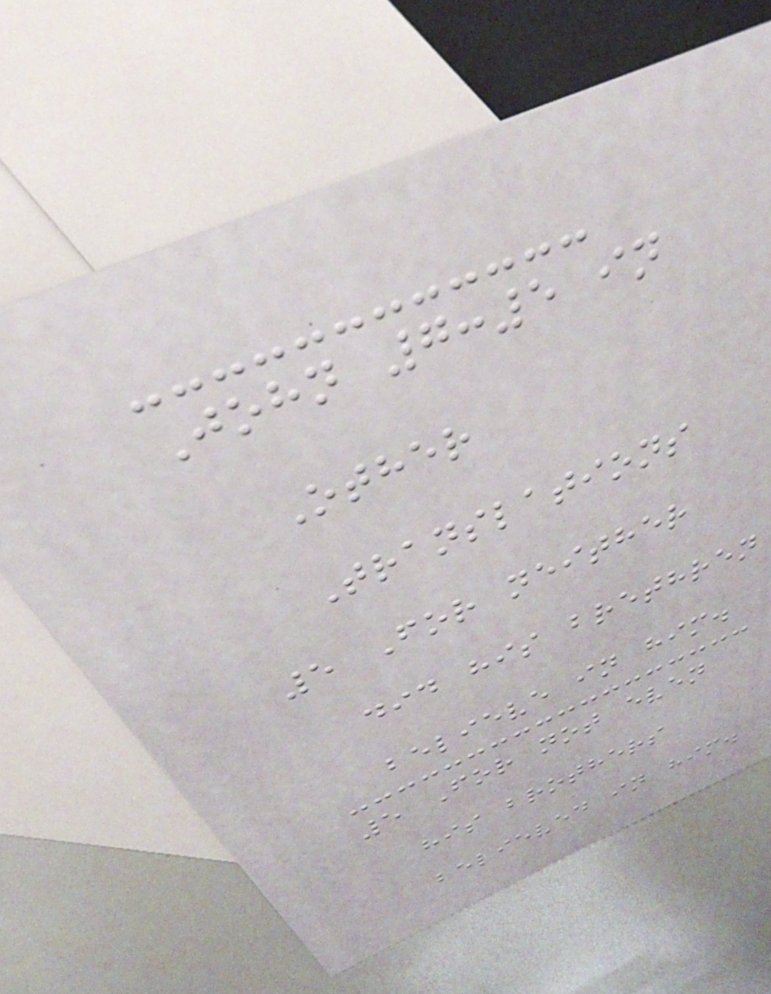John 7:5 in
Other
Translations
5 For neither
did his brethren
believe in him.
5 For not even
his brothers
believed in him.
